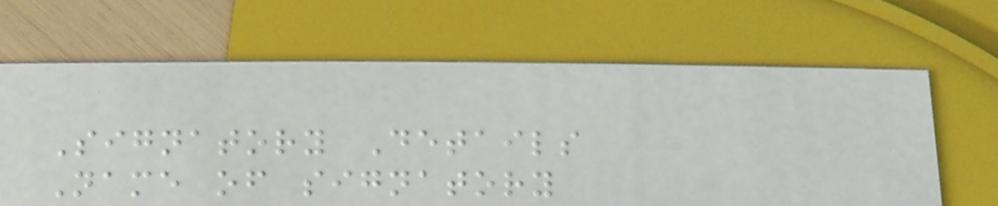Signatory Details
Name of signatory
